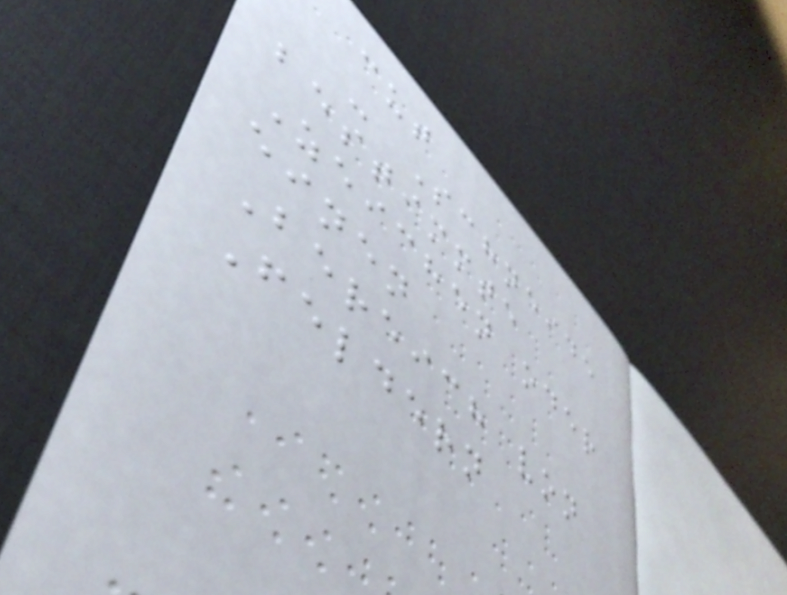cut
- Schneide
bestimmte
Zeichen oder
einen
Bereich von
Feldern
